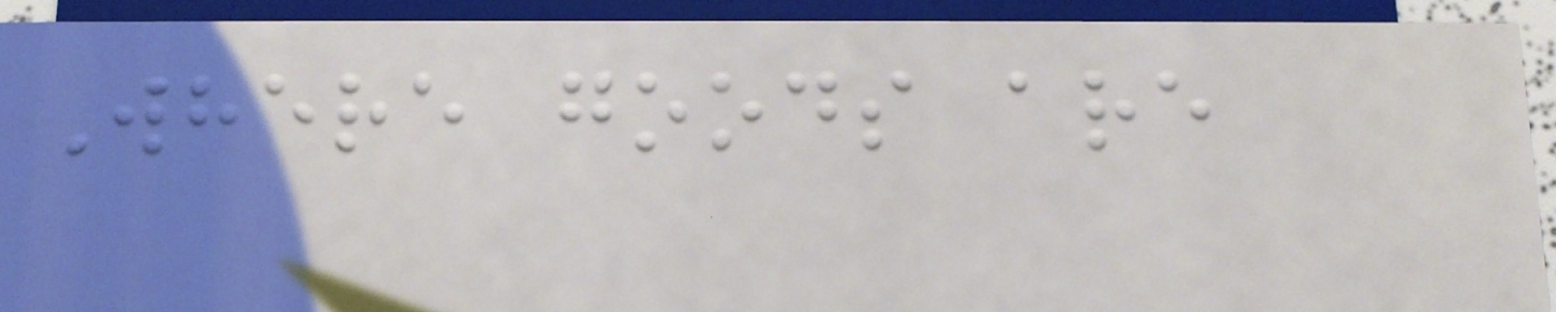Where goods are
